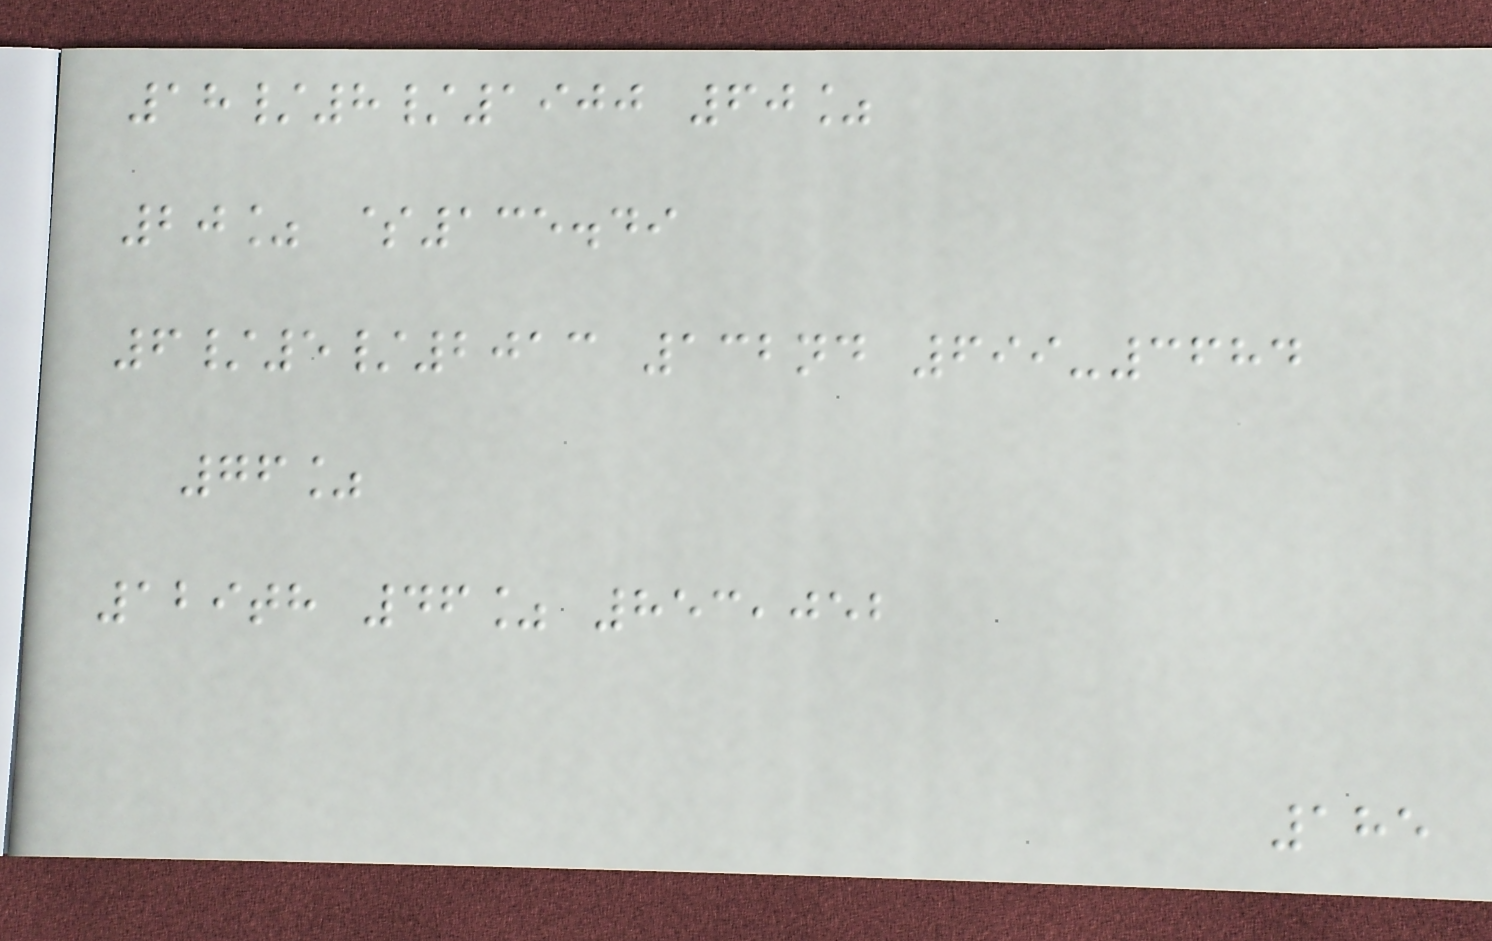18/8/1900 60%
20% $135.49
6/5/2013 132nd 699-3684
76%
129th 46% 853,052
185
